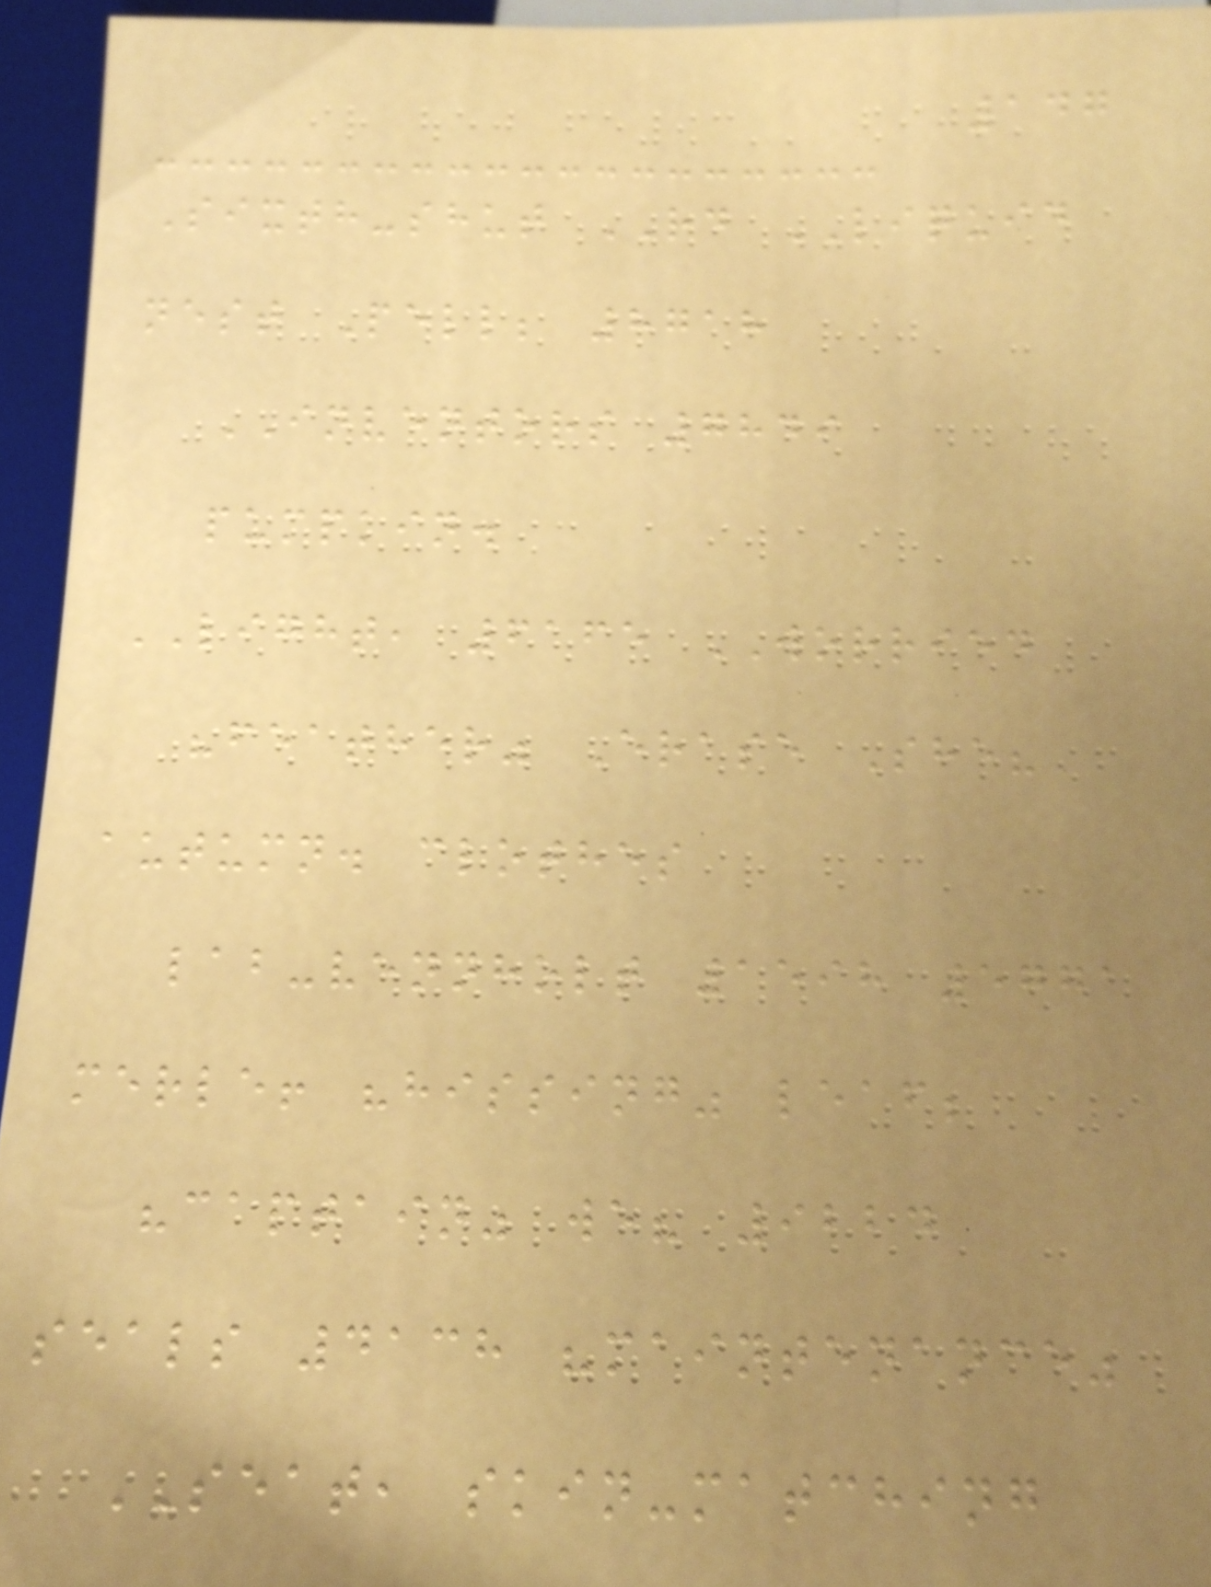147
Sixth-shut RD LIQUID
nest Pell; 8718
INVENTORS 7849
pumpkin.
LIGHT, 6165 WORRIED
"feather" Erase She?
autumn. clothes
lab-vennholt 1598 5771
merle! "hissing" leaf;
"captain" we? 9224
seals 4138 "maintenance"
SEAT, skin-matching
